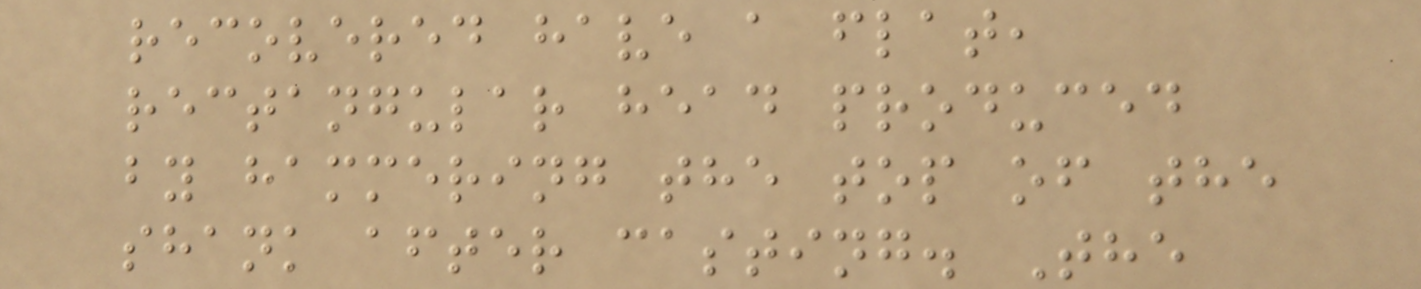recovered have a flat,
rectangular head produced
by hammering the top of the
shank after casting. The
